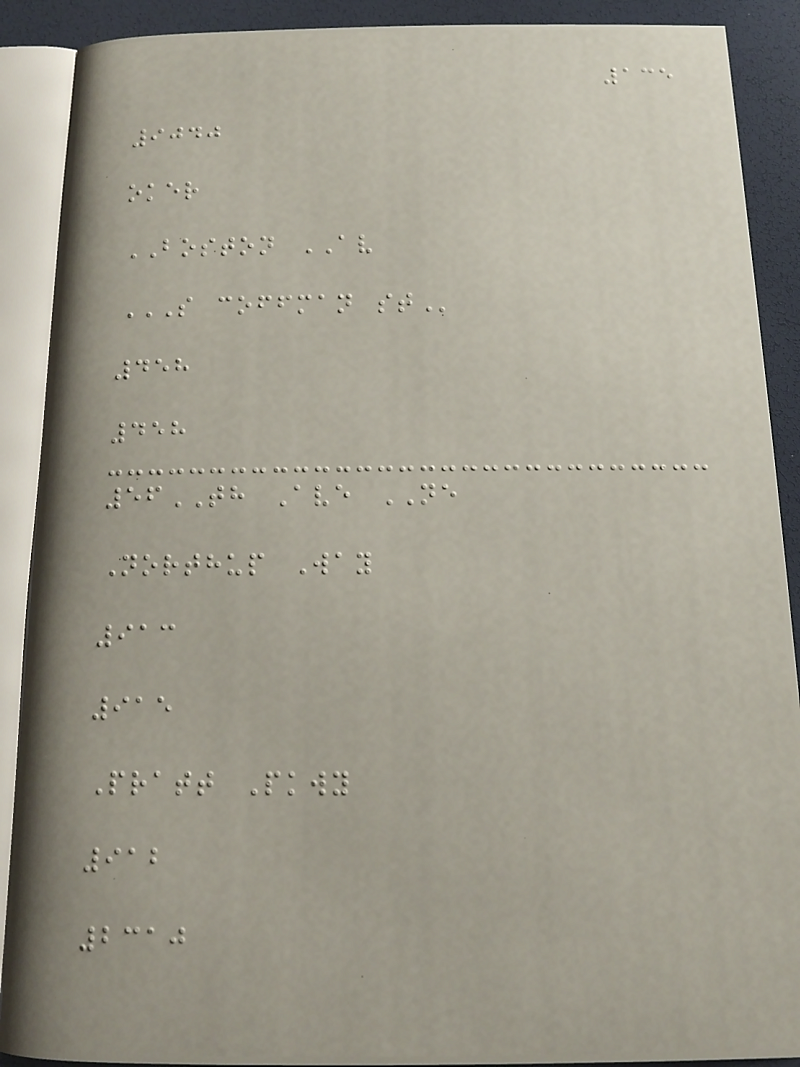135
9040
oker
BOSTON AV
S COFFMAN ST
458
458
56TH Ave NE
Northup Way
913
915
Pratt Pkwy
912
2310
